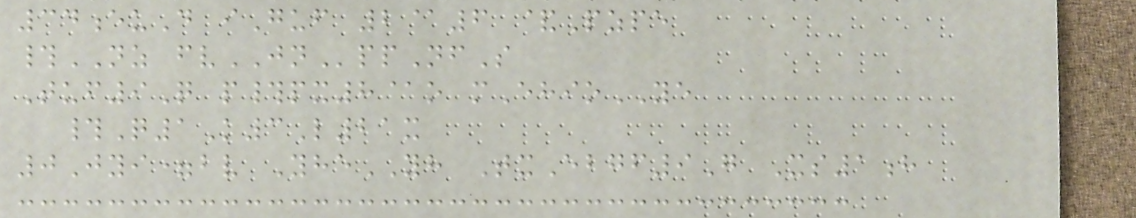34euD iGuf 2@6 &Pzpe
#NZ fvJNppNfS
Tuf9Q p#px8@o mEhioYE
#Q1K3L21x
0Jyi=bv YheYH TxEbgf9G Xs1h
